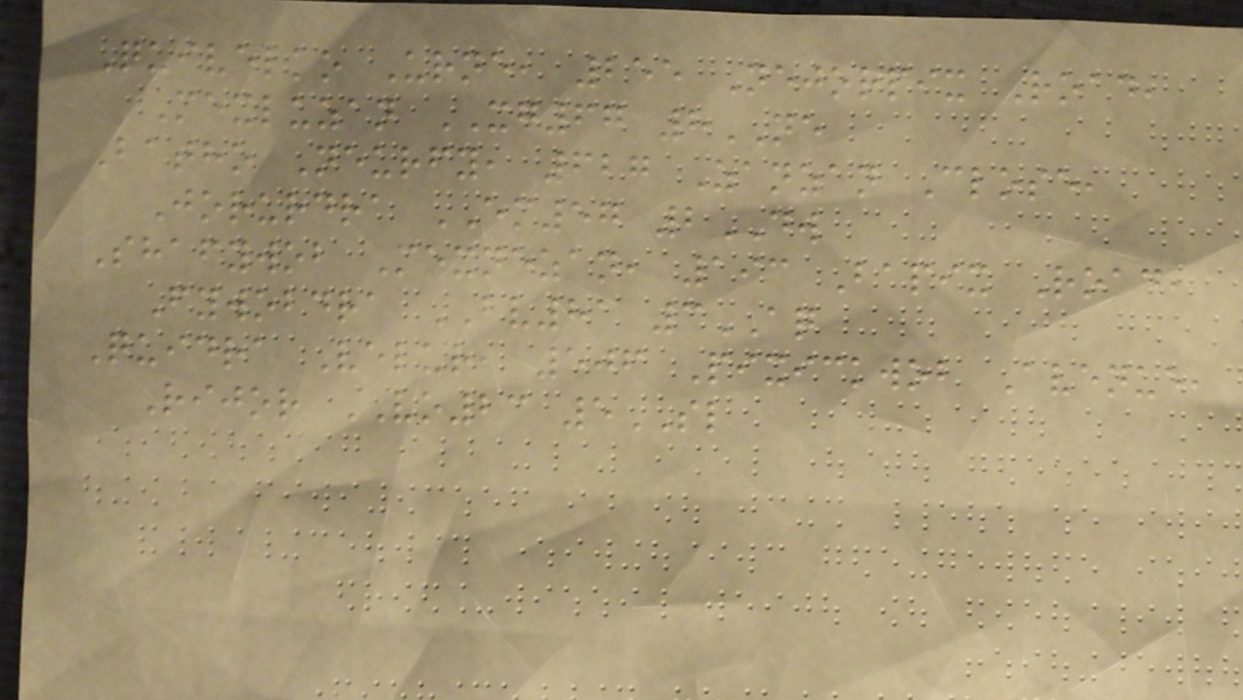Quivelko Urne, 255 Nejorpix Road,
Mexluzan XG67 8NE
Batho Neurfy, 627 Zanzan Close,
Jorurdra EM57 2DW
Shafywob Mexnezan, 193 Bapix Road,
Fywobdra BV81 3AQ
Quidra Velur, 506 Pixickwob Avenue,
Rijor VO23 5SL
